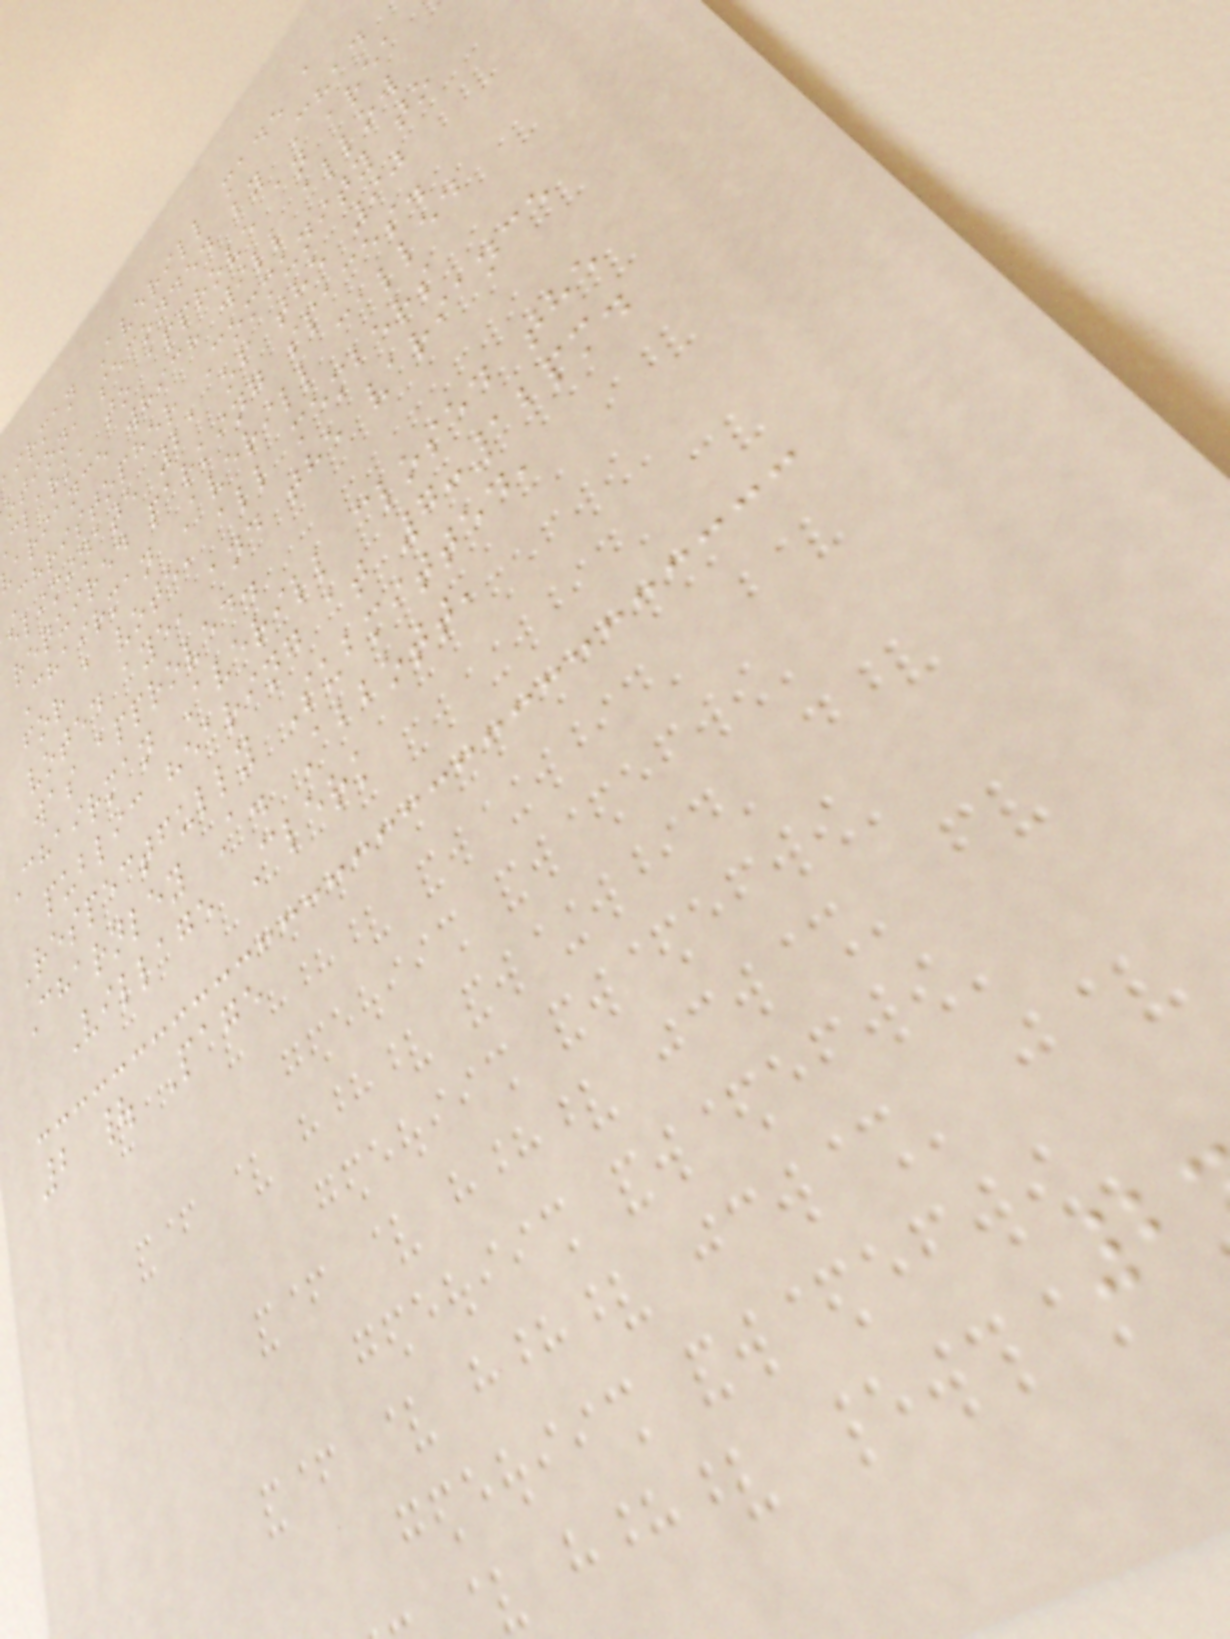irman Averill made a
otion, seconded by Chad
clark, to approve an area
ariance which will allow
Christopher Community to
eliminate 21 of the 90
required parking spaces.
Chairman Averill called
for a vote, all members
voted aye, and the variance
was approved.
Chairman Averill closed the
public hearing at 7:12pm.
Respectfully Submitted,
Charnley A. Abbott,
Village Clerk
2 | Page
